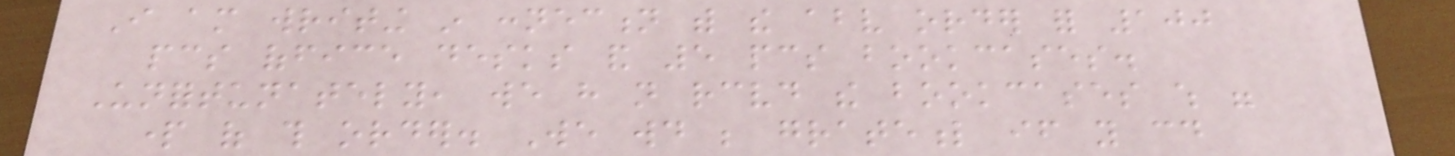I am writing in connection with the above order for 100
pcs office desks and 5 pcs bookcases.
Unfortunately, we have not received the bookcases which were
part of this order. We would be grateful if you could
